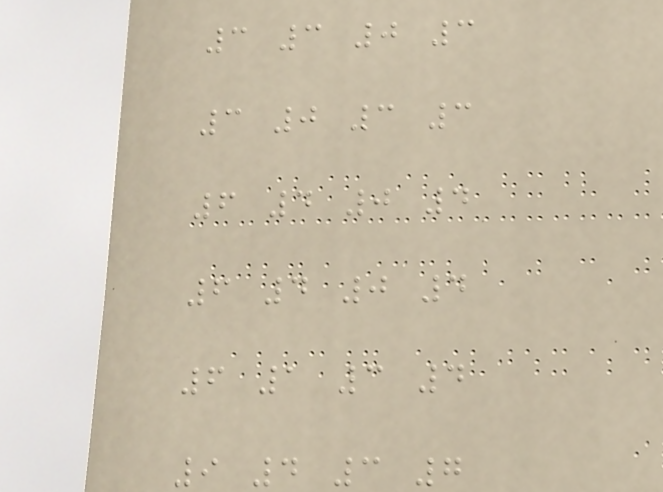3 3 0 3
3 0 3 3
6 4 0 4
6 4 0 4
6 1 3 4
9 4 3 7
